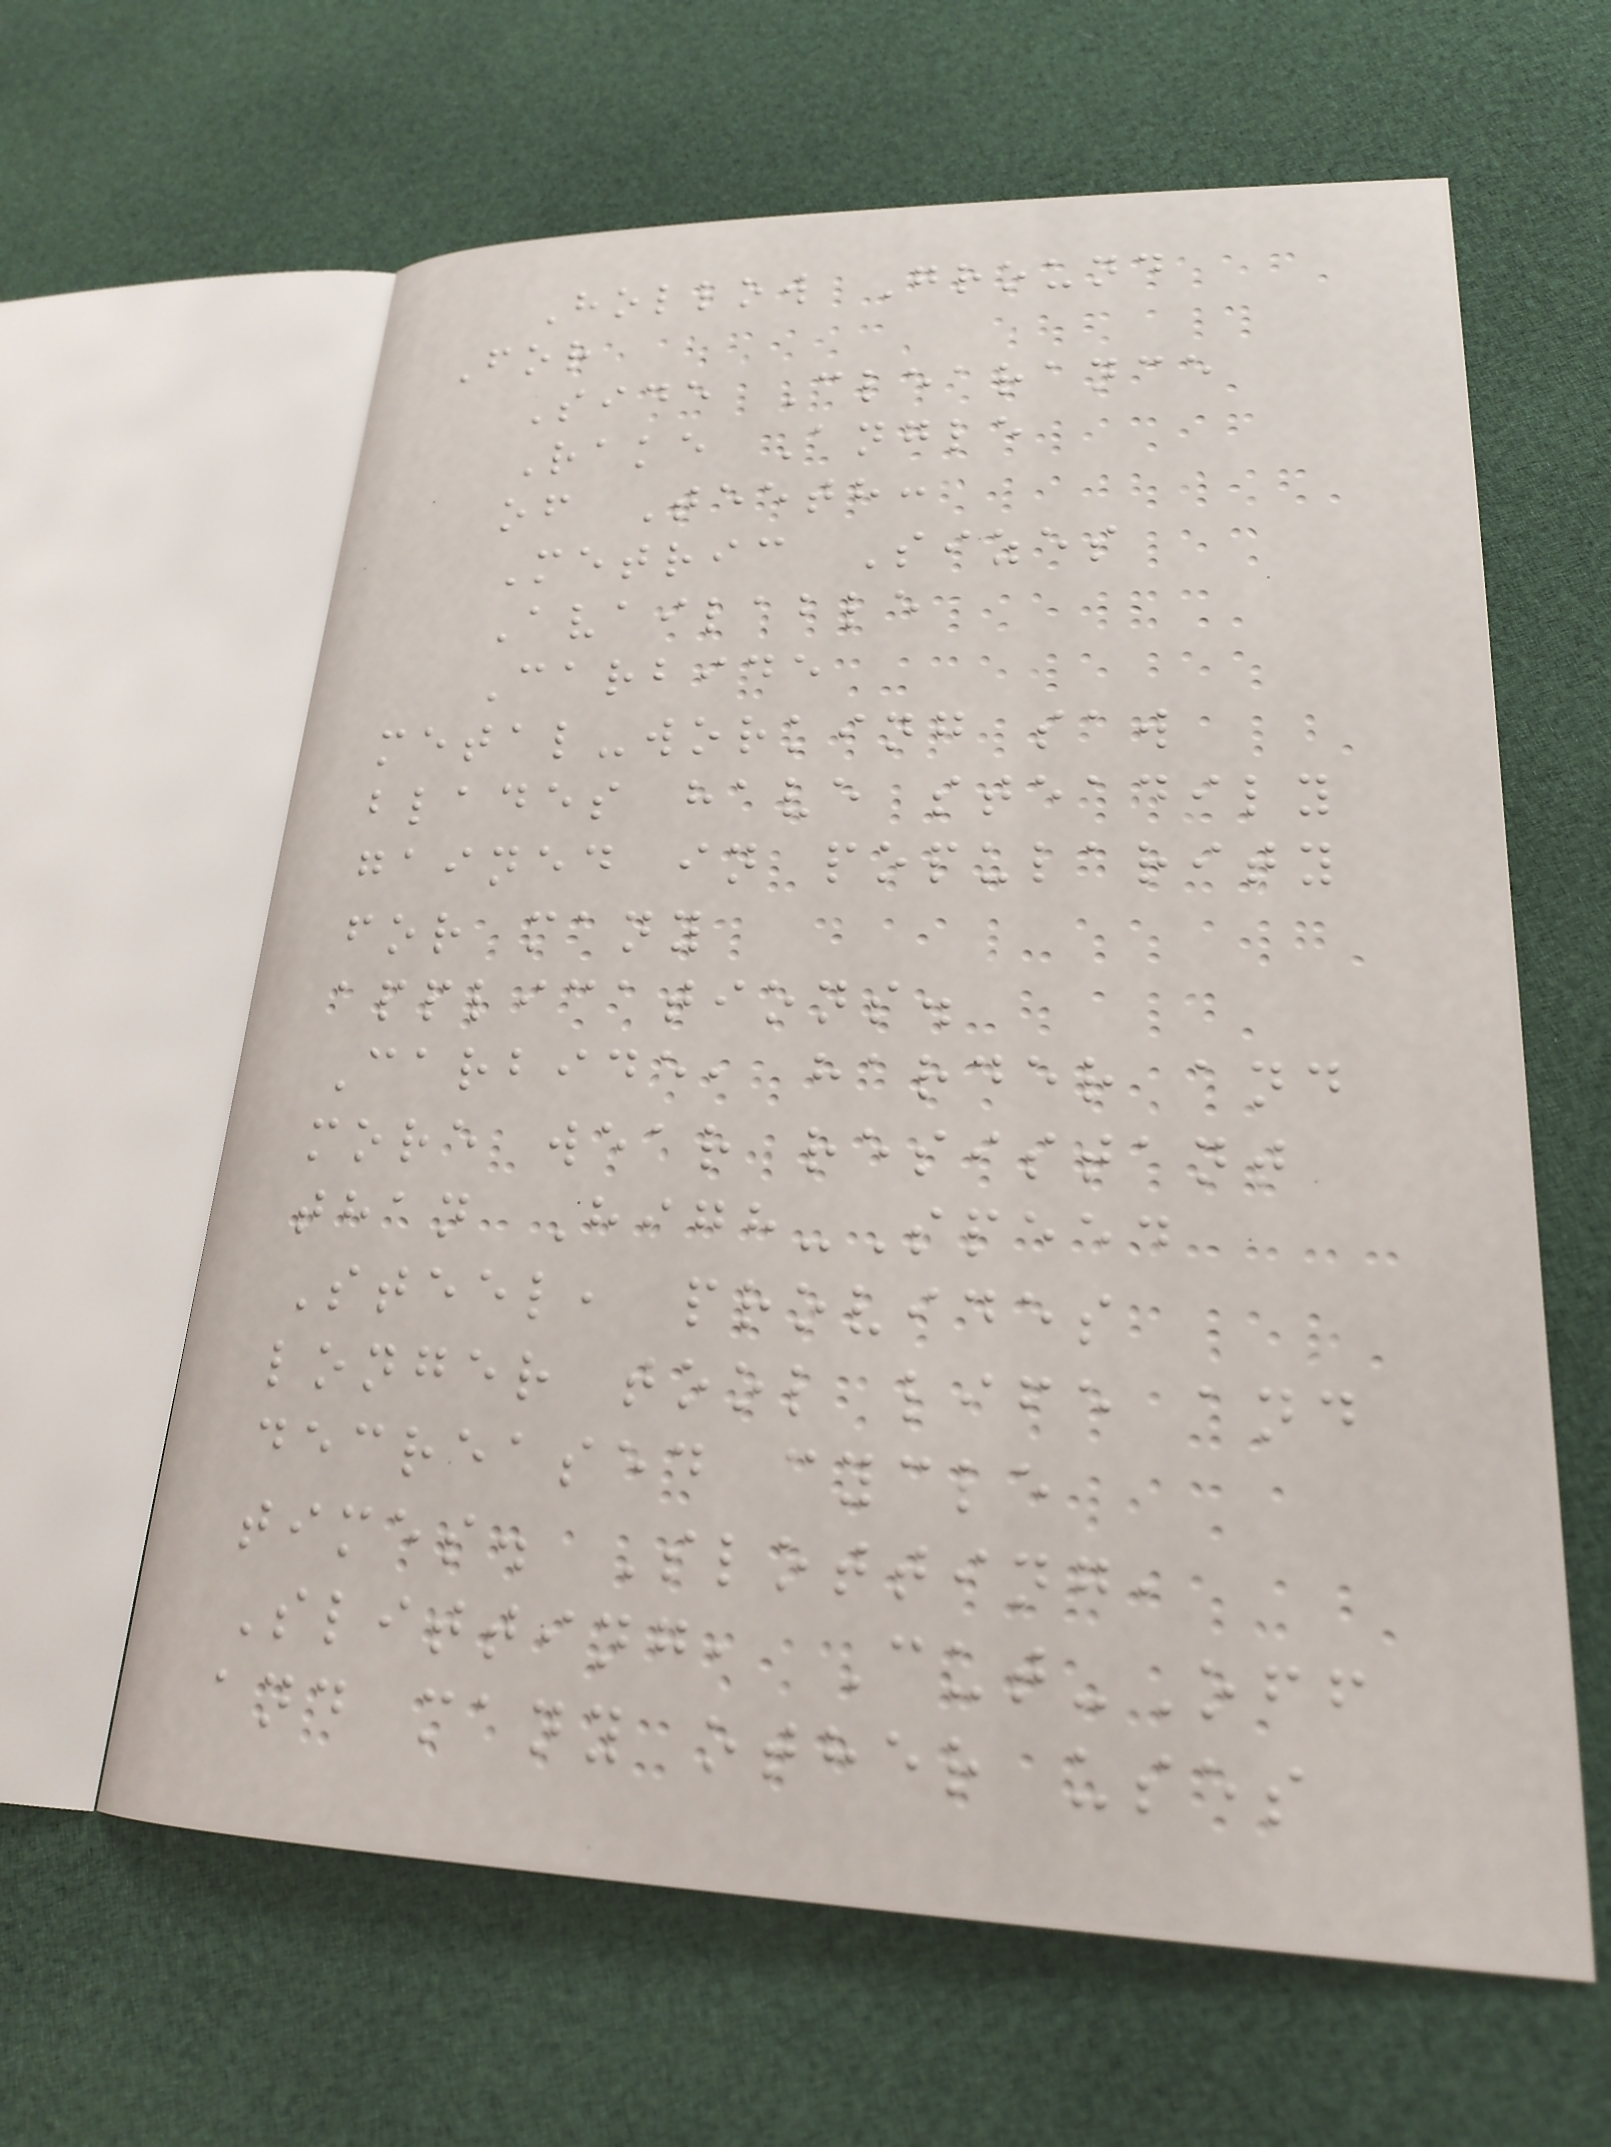Hollow Ground
For
Side Clearance
Rake Angle
of Teeth:
Metric Sizes
Available
Carbide
metal-working saw
blades have steadily
gained in popularity
for many
applications.
Carbide, harder and
more wear resistant
than High-Speed
Steel, provides
longer tool life and
decreased cycle
times. Slotting,
Slitting, Cut-Off
and many other uses
